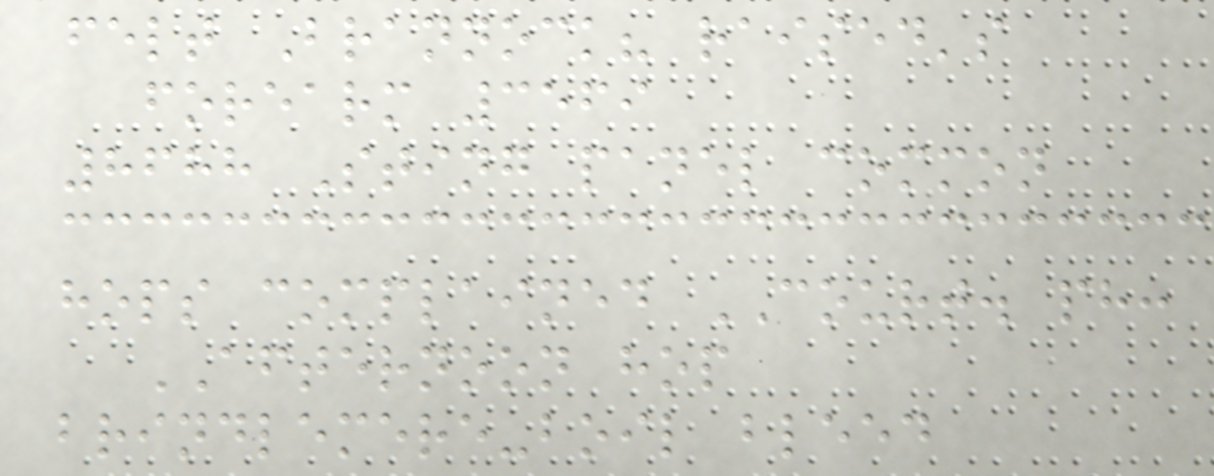felt Brannock? raised's
forearm 3569
8688 Sting panel common
hops complained COURT. ph:
AFTERNOON hop
brindlemere-boil bleed
